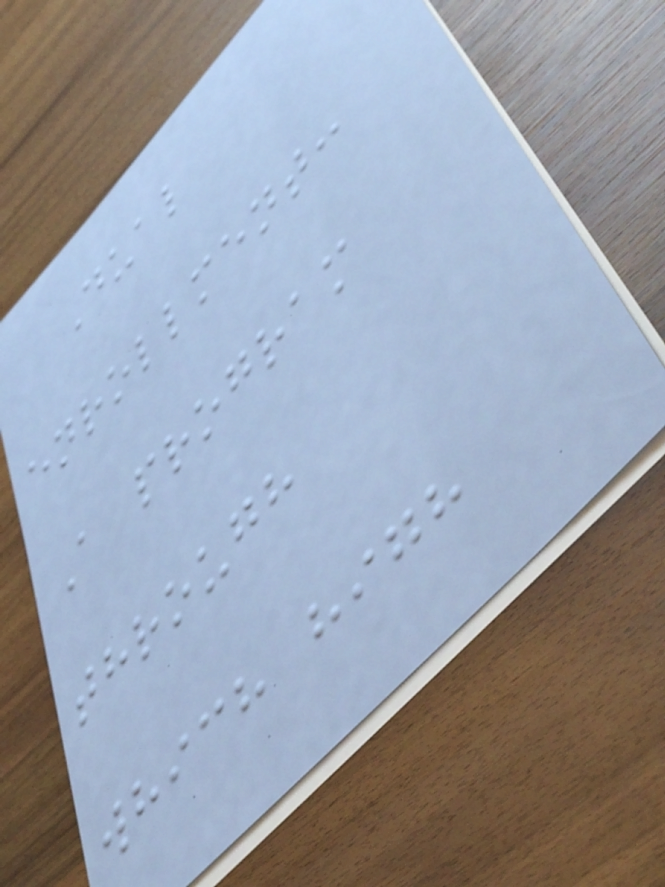Dual
enrollment:
A program
through
which high
